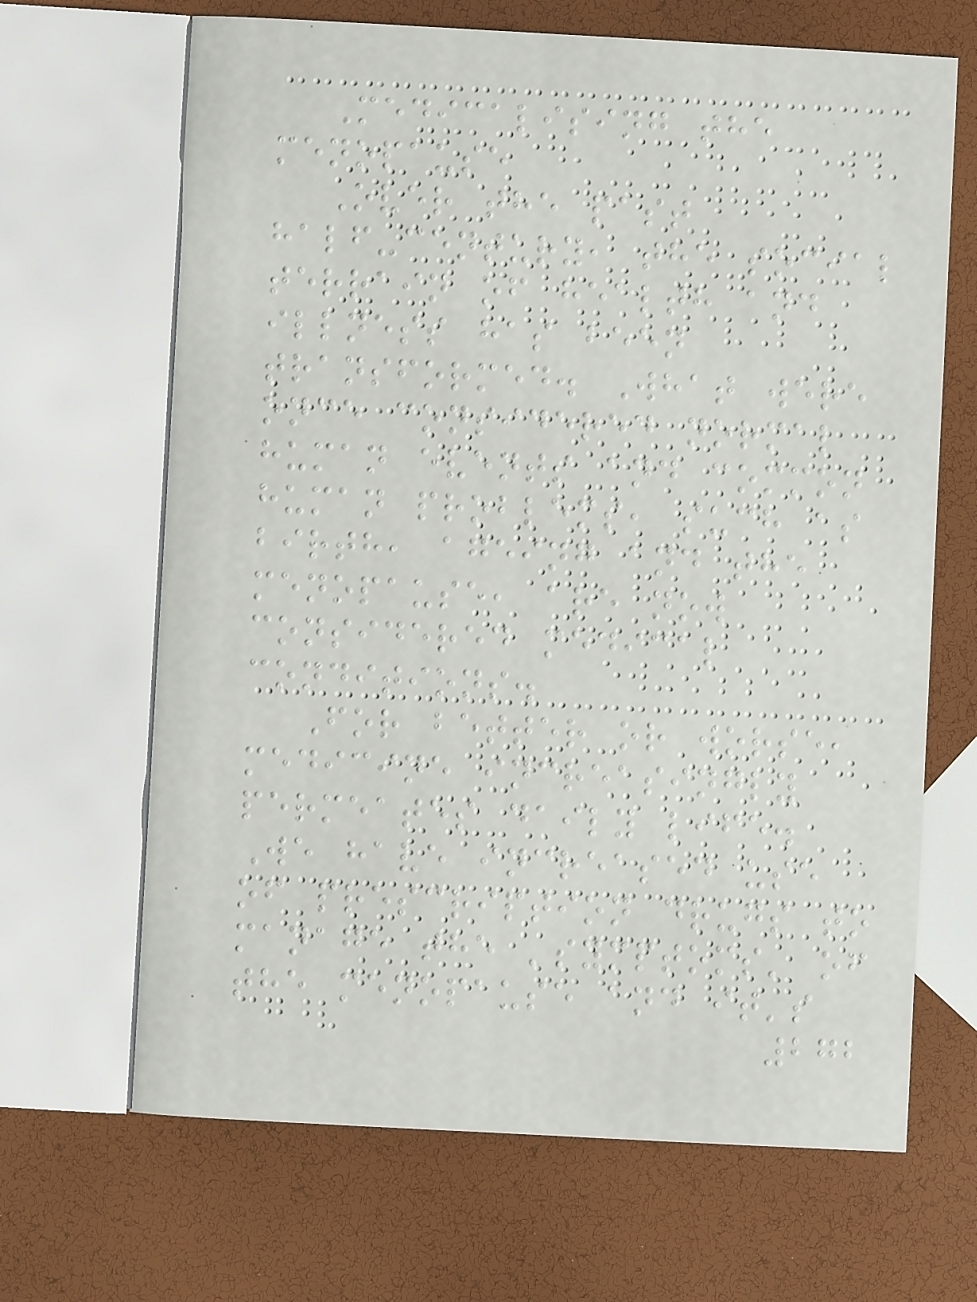Medicalising the
menopause
Over the past
half-century, the social
terrain of health and
illness has been
transformed. What were
once considered normal
human events and common
human problems, such as
birth, ageing and the
menopause, are now
considered medical
conditions.
For better or worse,
medicine increasingly
permeates daily life.
We have increased use
of prescription drugs to
manage the 'symptoms' of
the menopause and it's
272
